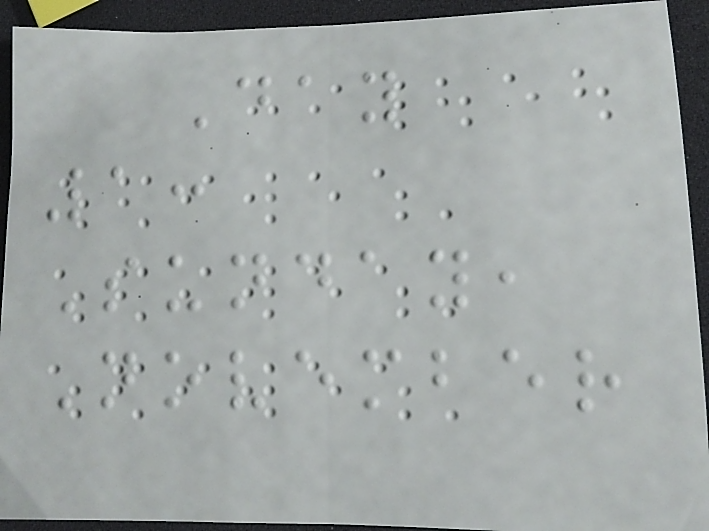Day
1:
Sunday,
November
